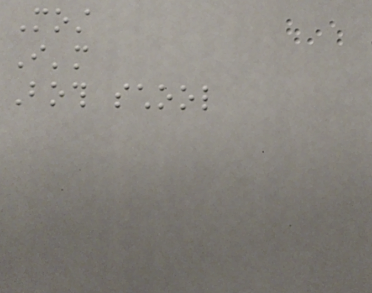Most
I'm
Both school
